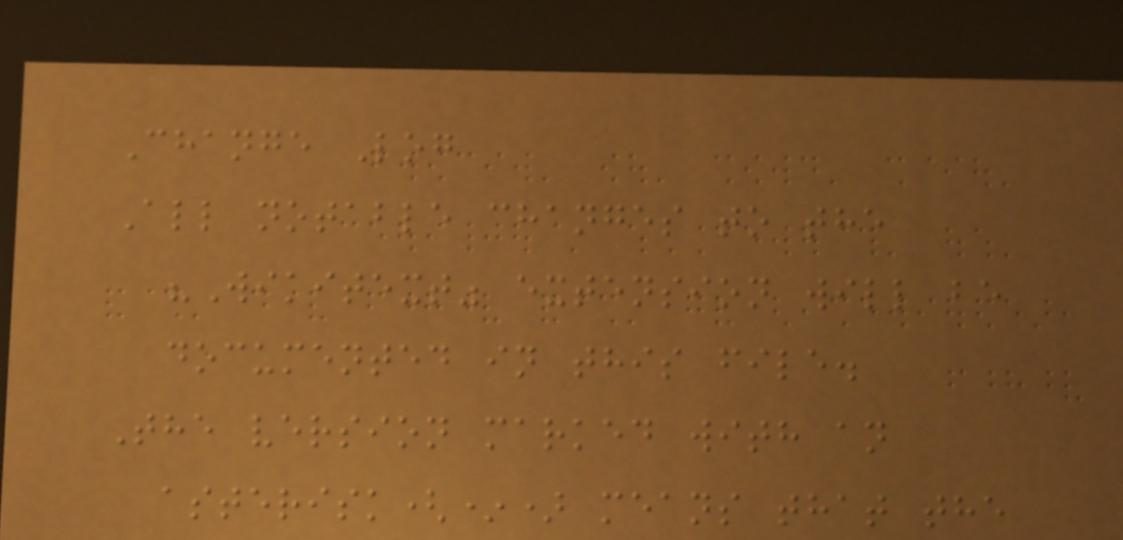Change Log
All notable changes to the
"Wikitext" extension will be
documented in this file.
The version marked with an
asterisk(*) means that the
